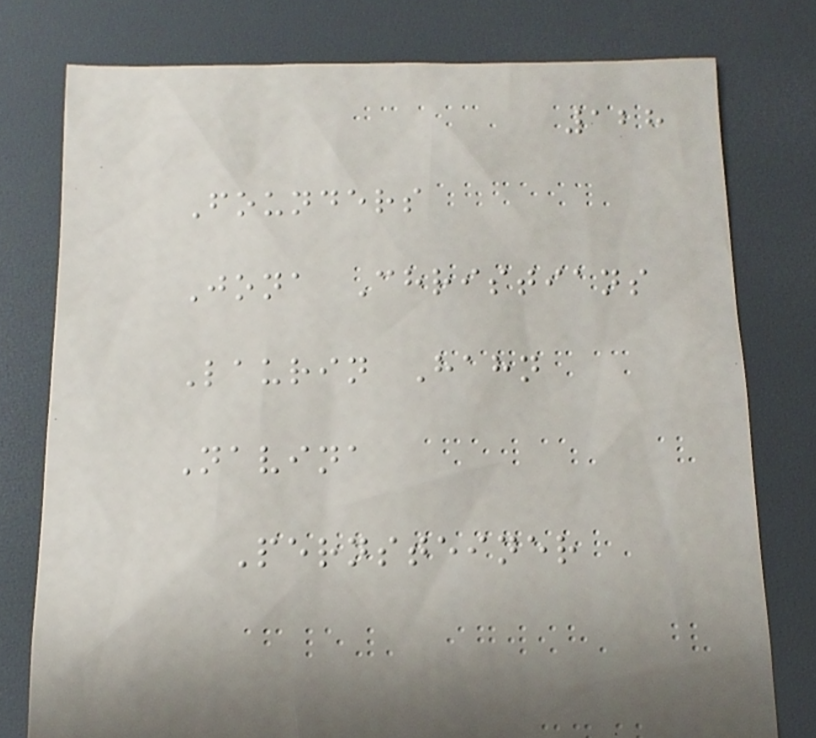128
Founders
Jona Christians
Laurin Hahn
Navina
Pernsteiner
